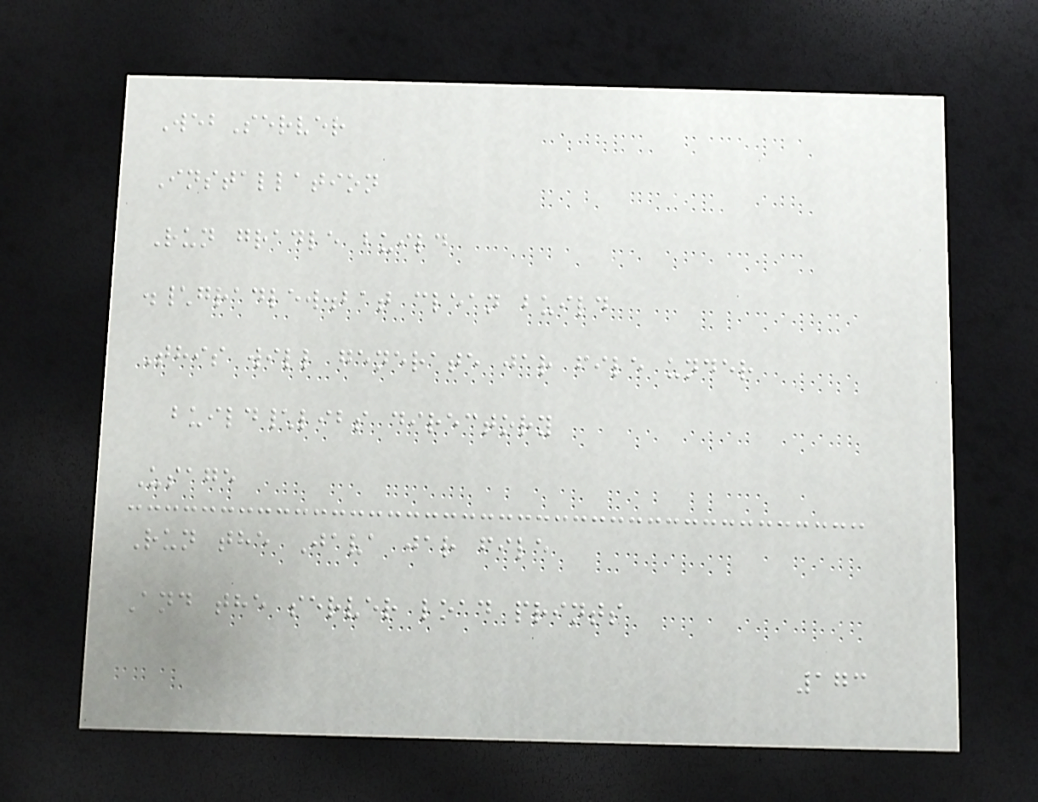WebServer
Installation
Run gradle build
.\gradlew.bat clean build
This will generate jar file under
build\libs directory
Usage
Run the Java jar file
And the server load prints
173
